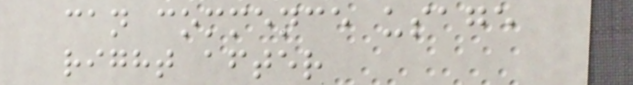can commence usage
right after
